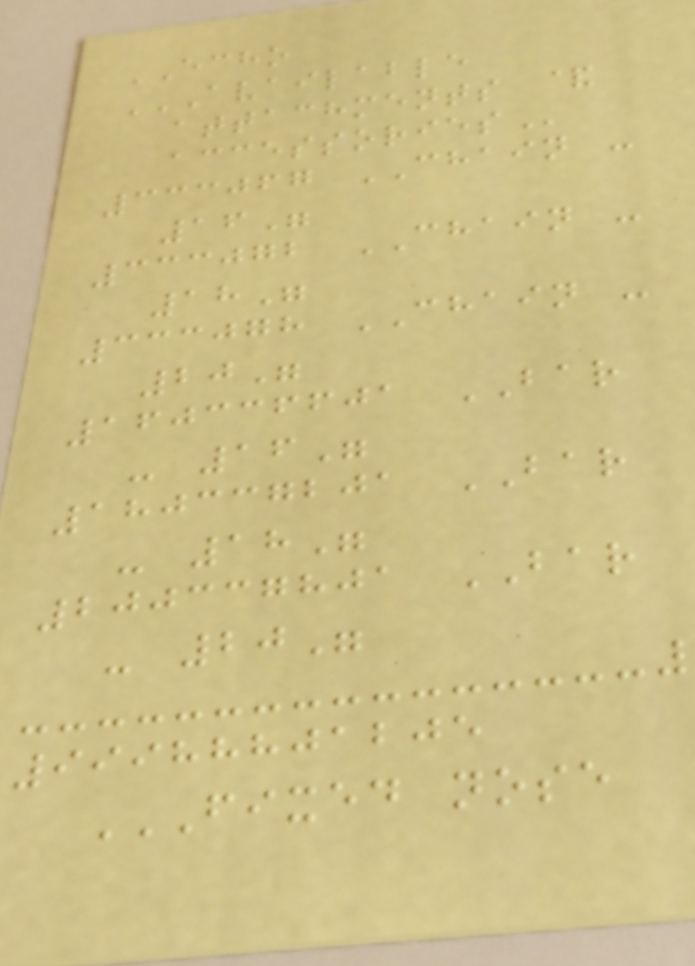ECHO
AVAILABLE
ATTACHMENTS &
ACCESSORIES
333067 CHAIN -
16"
333072 CHAIN -
18"
333078 CHAIN -
20"
160336601 BAR
- 16"
180337201 BAR
- 18"
200337801 BAR
- 20"
99988801205
FIXED NOSE
